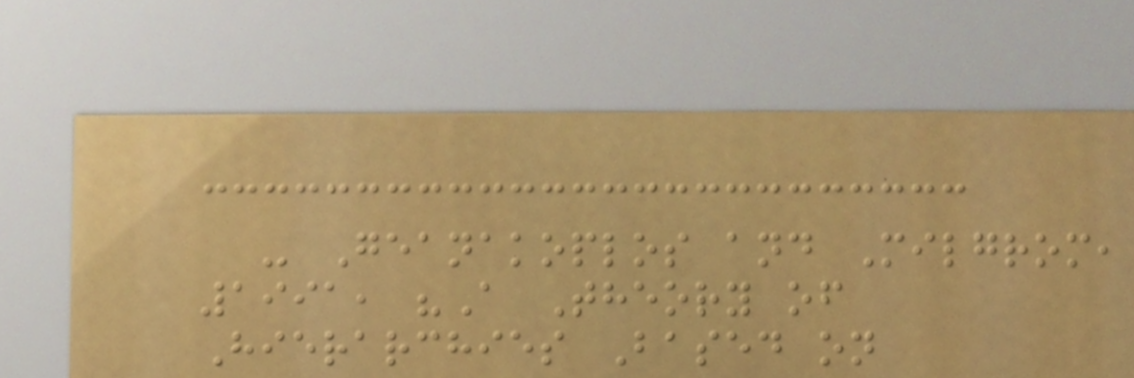- Geanakoplos and Milgrom,
1991, "A Theory of
Hierarchies Based on
